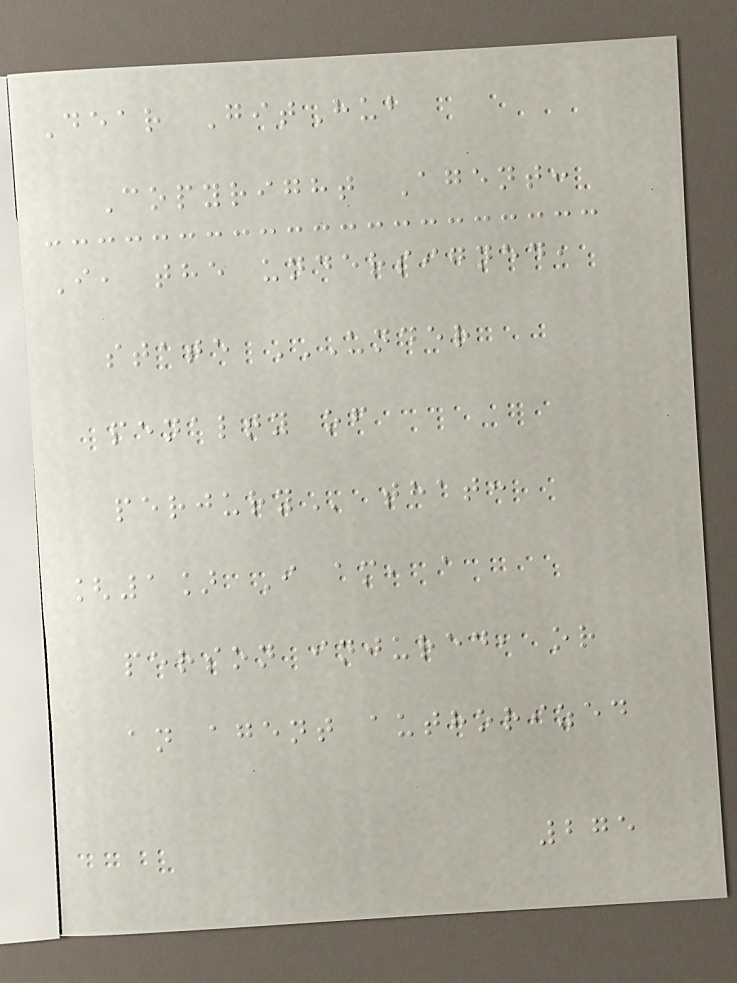Dear GitHub
Copyright Agent:
I, the undersigned,
state UNDER
PENALTY OF
PERJURY that:
[1] I am, a
person injured, or
an agent authorized
275
